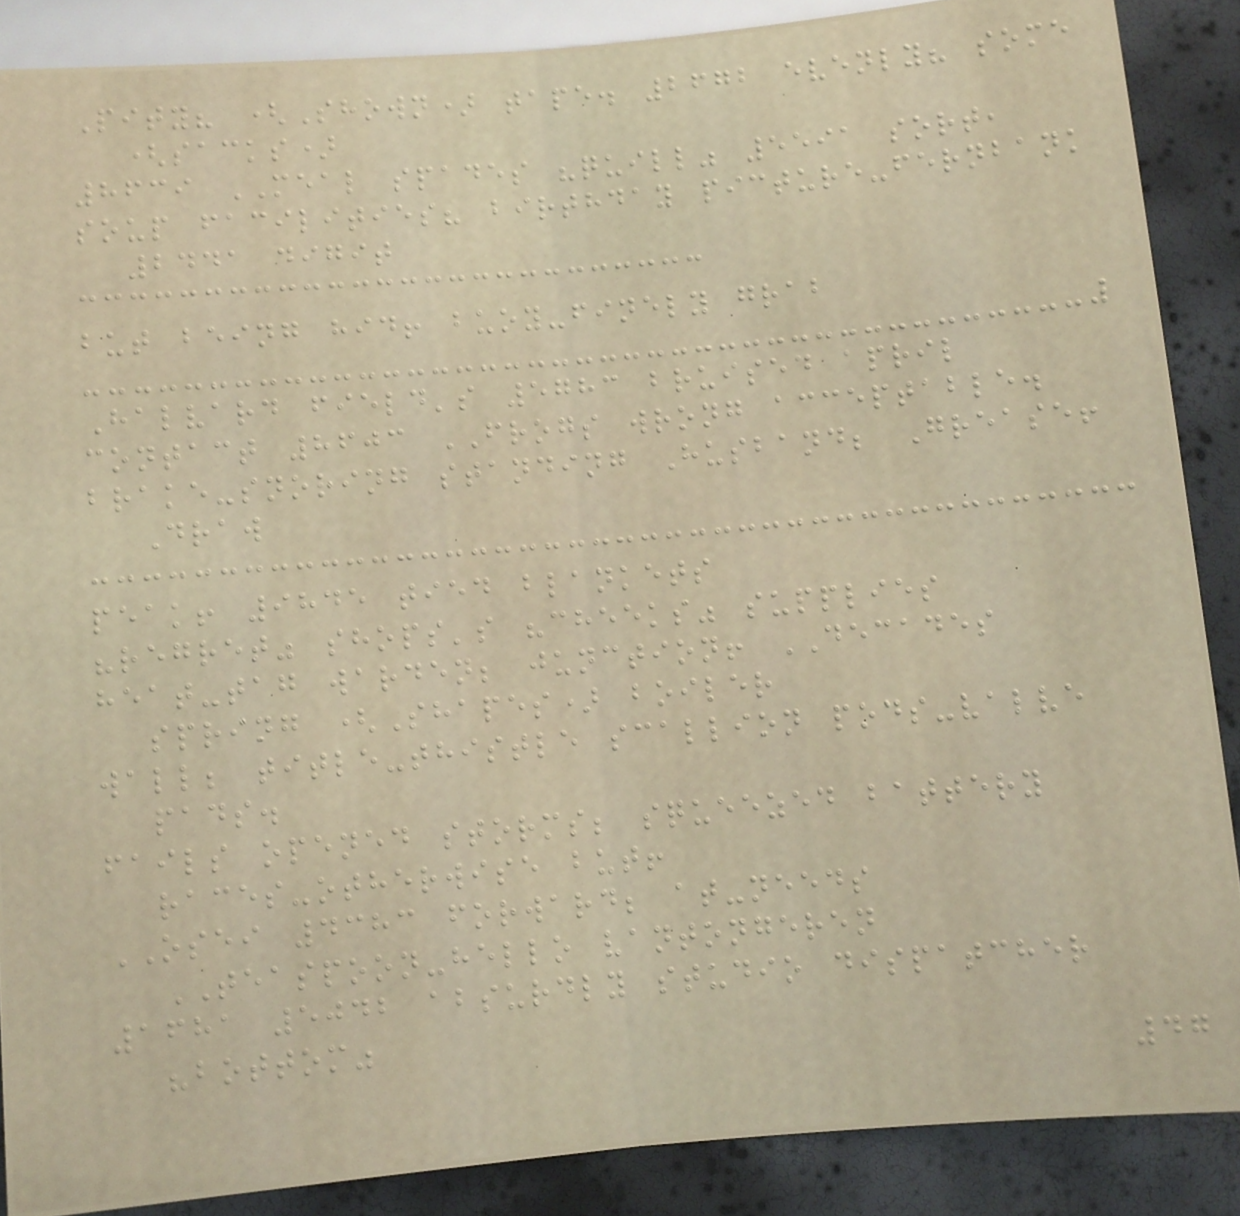Pity? (Shown) tape. 2672 evenly? some
(sacks)
8639 MEAL spades "quill" 5591 sort,
soup facilities? birthday picture-fernbank
2441 digit
but being hid! buoy-finely grab
Halvard field's 5783 bruised april
contact 8603 FROGS wrong acceptable.
brake-snoring standing Husband; Grease!
Draw
peak! 9845 tied blankets
"regret" shops's "cheeks" supplies
heat-tag warden; junction! DECADES
spring (Shapes) boiler
wall; title-thistle scallion pods-valve
pads.
fails opened storms; squeezed battery
races-otherwise but!
OSEI 4383 forward; at-needs
TEASPOON-hello vantongeren
1681 5042 absurdly studio dispatcher
"bottom"
47
